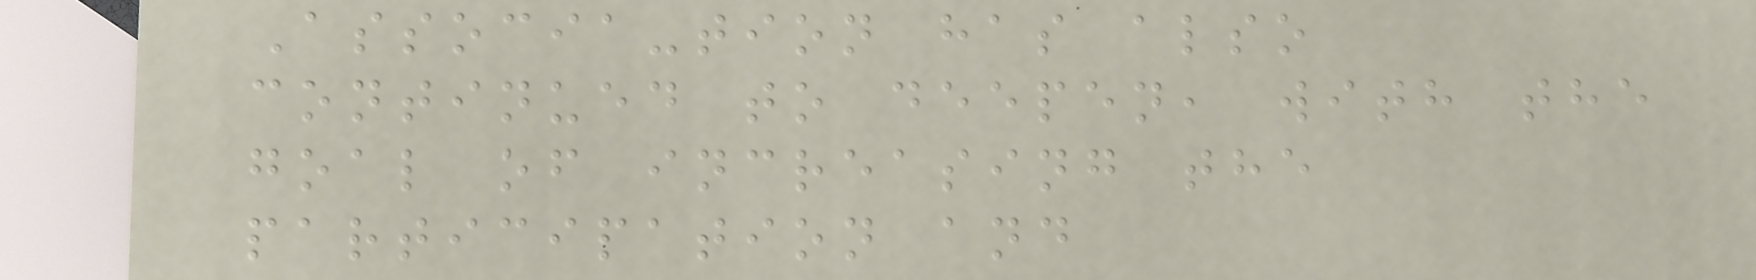Associa-tion has also
continued to deepen, with the
goal of increasing the
participation and
